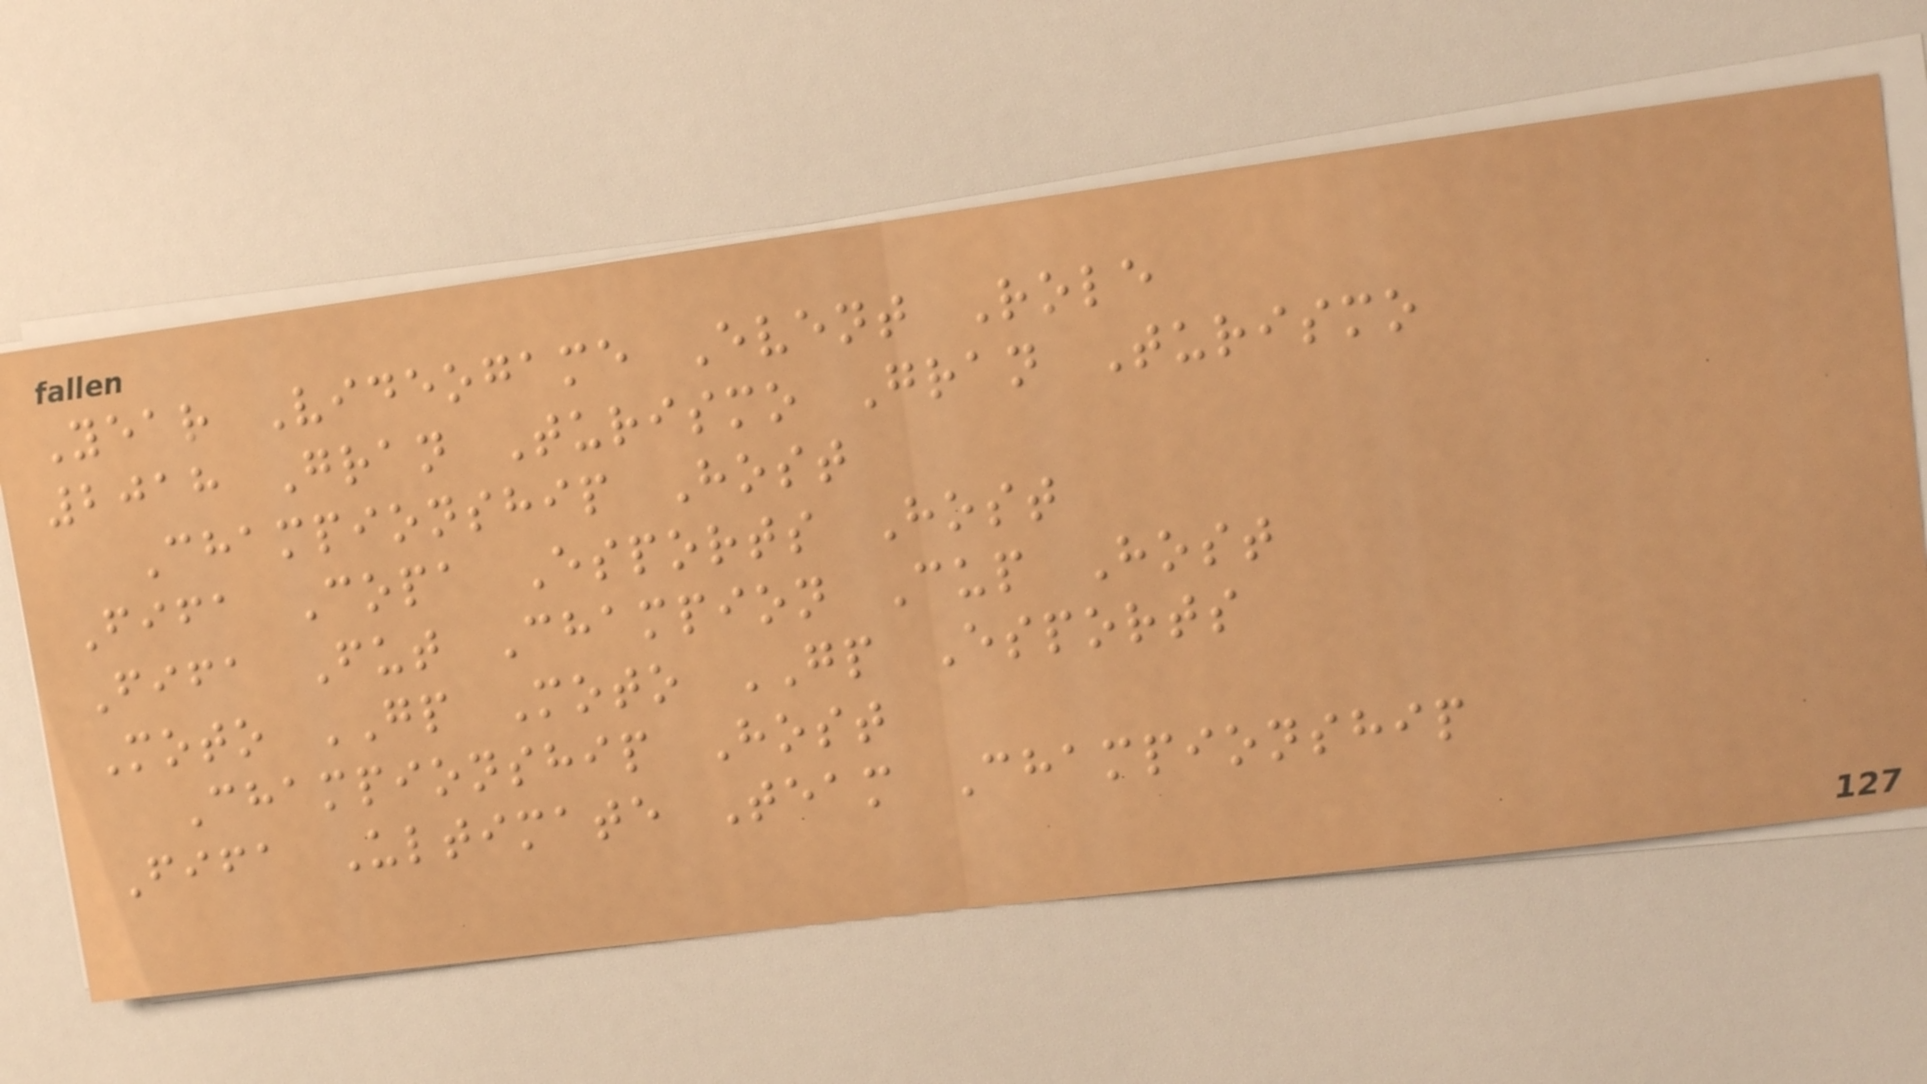Year Videogame Event Role
2018 Gran Turismo Gran Turismo
Championship Host
Fifa Copa Esports Host
Fifa Fut Champion Cup Host
Moto GP Moto GP Esports
Championship Host
Fifa Ultimate Team Championship
